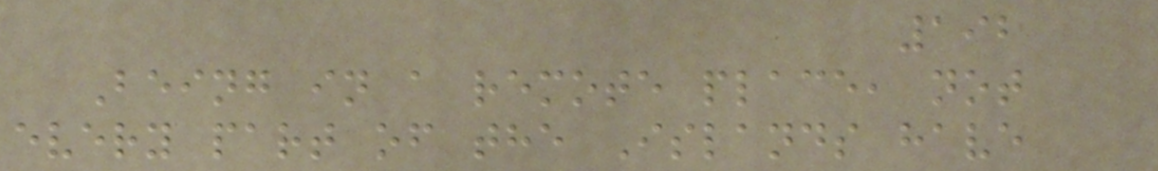192
Being in a remote place, not
every part of the Islands have
